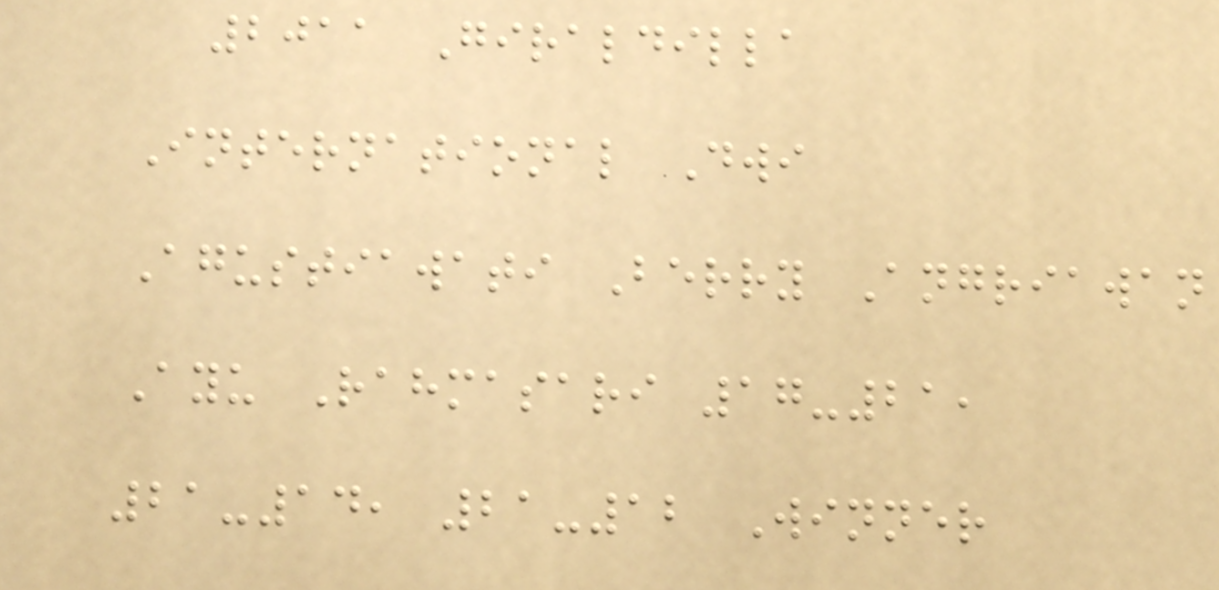2011 Giraldilla
International Dwi
Agustiawati Berry Angriawan
Ayu Rahmasari 17-21,
21-14, 21-12 Winner
